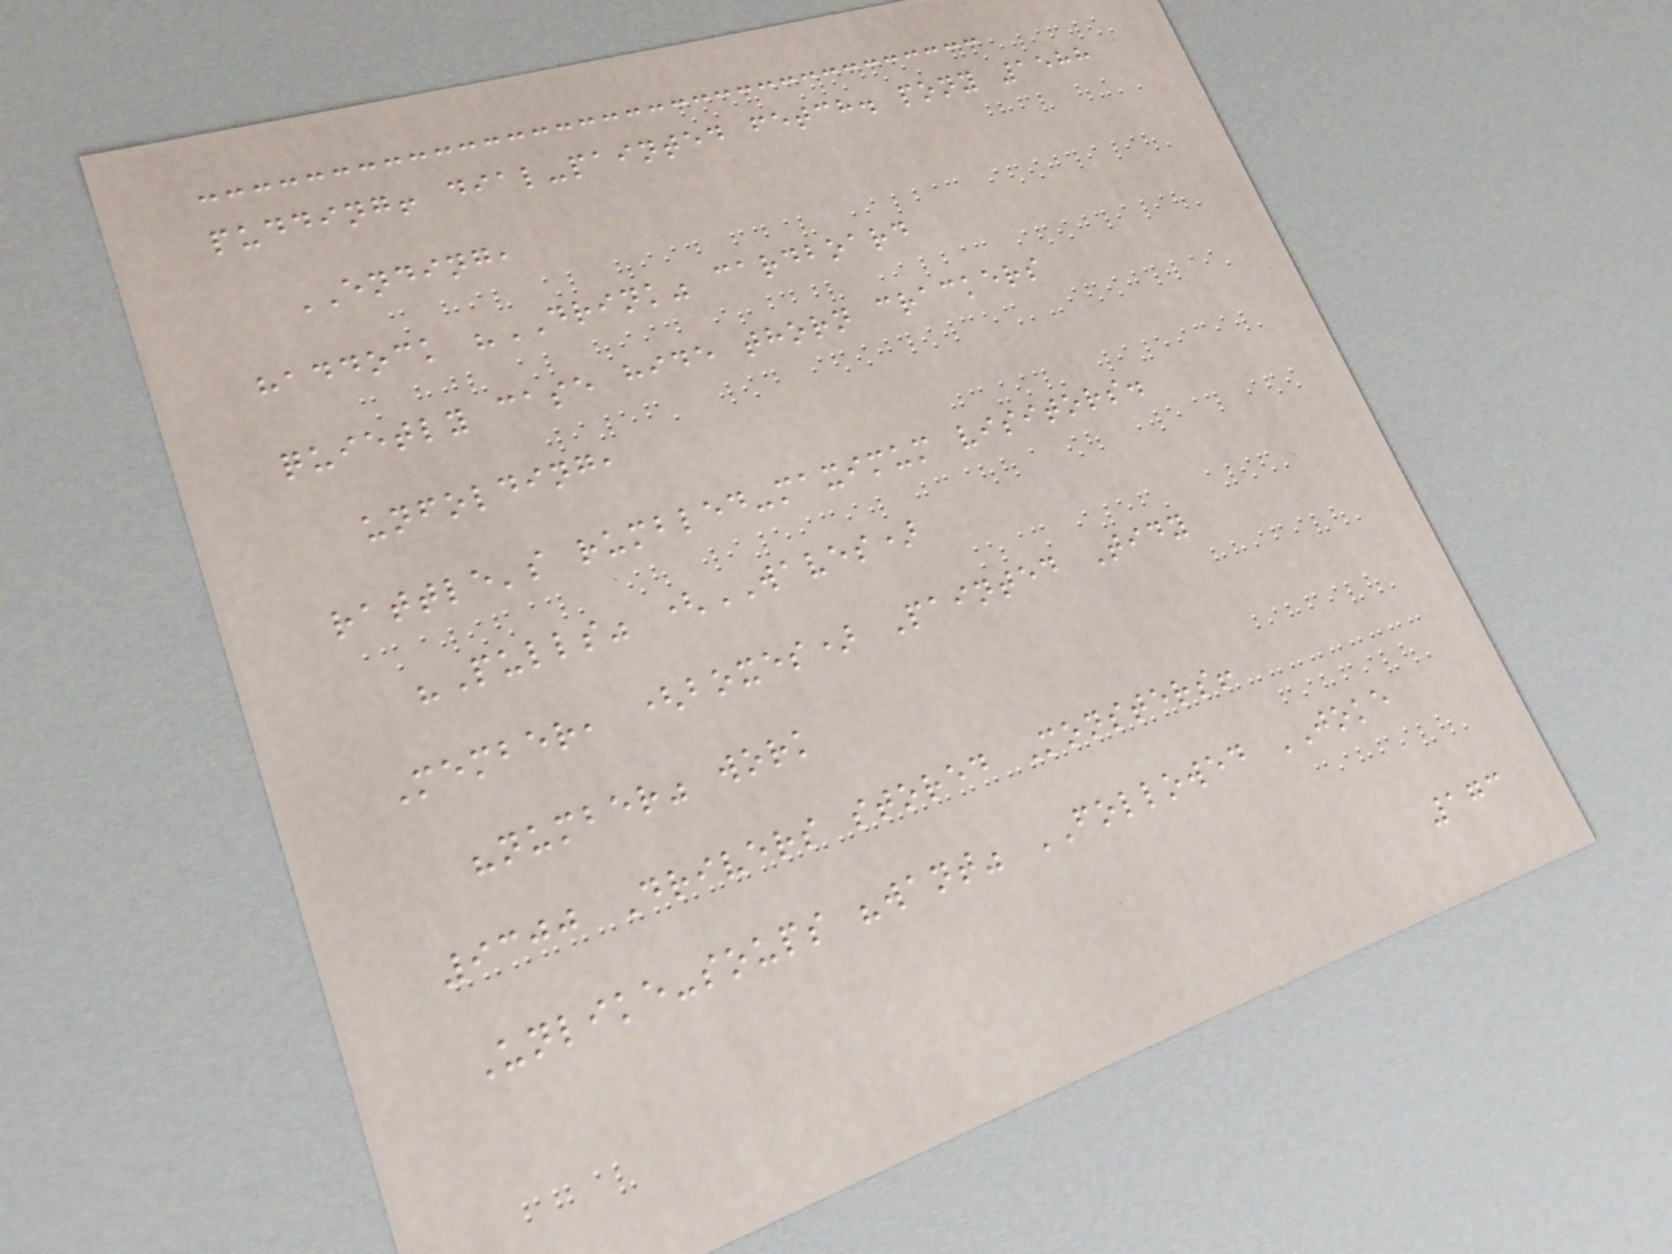pudding! dial-painted fetch. pony 1588
ENDING,
haddock "DRINK" cardboard
quietly case hide thorn crackers
unfolding,
rattle's rumbled-maximum visitors.
"Pulls" (WAVES)
Member, (boxes) Painted Tidy
"number" work
9300 Drivers stored Monsters!
Unlike-soups "want" FOLLOWED JOKE
173
